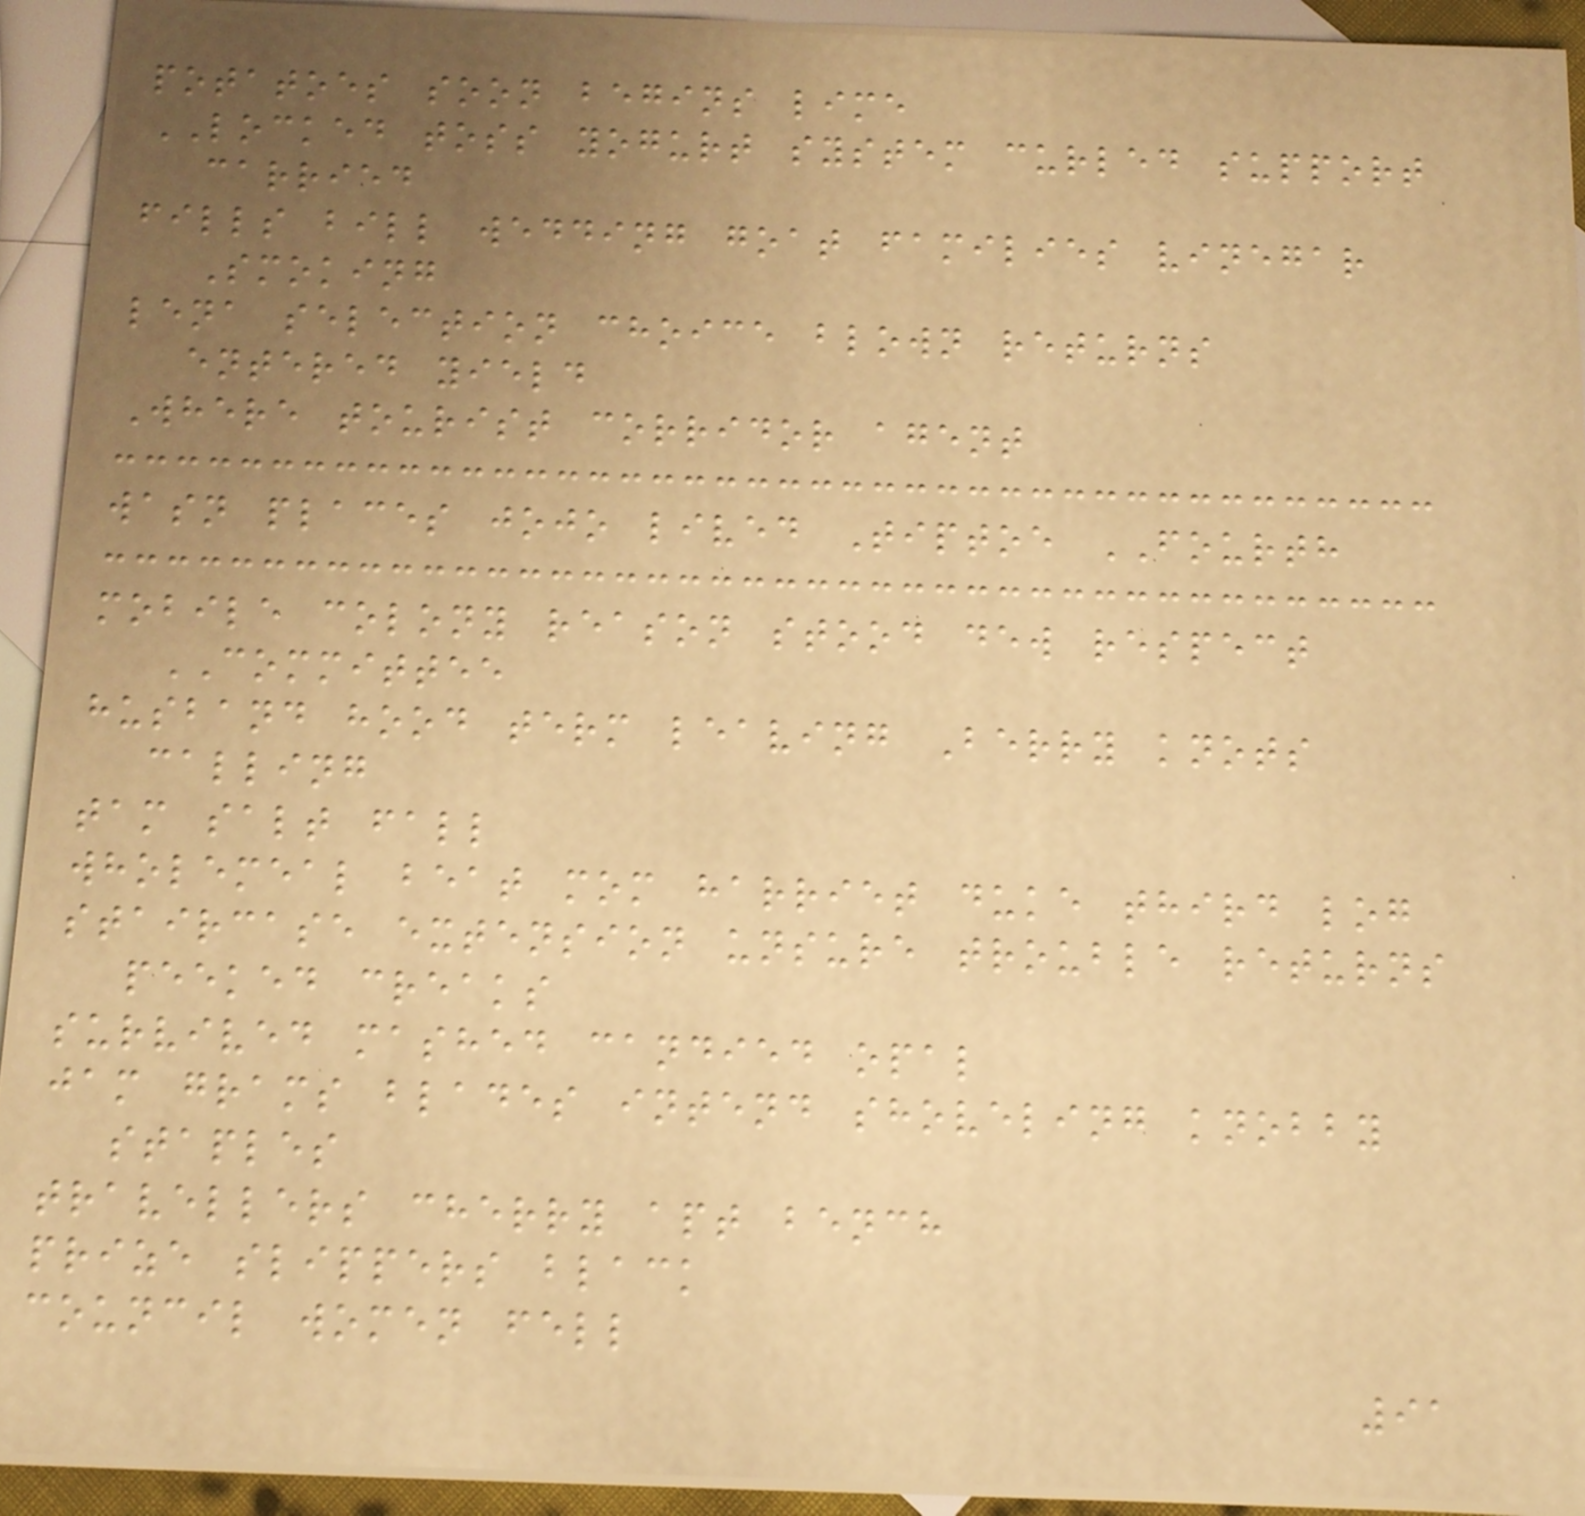potatoes soon begins lime
LOCKED toss yogurt system curled support
carried
fills bill wedding goat families vinegar
Smoking
lena selection choice blown returns
entered yield
Where tourist corridor agent
wasn places jojo lived Tiptoe FOURTH
mobile colony reason stood dew respect
COMMITTEE
husband hood term leaving Berry knots
calling
tam salt fall
wholemeal beat mom harriet duke third log
staircase extension unsure trouble returns
peeked creaks
survived mashed candied opal
jam grams blades intend shoveling knobby
staples
travellers cherry apt bench
prize slippers black
council women fell
91
